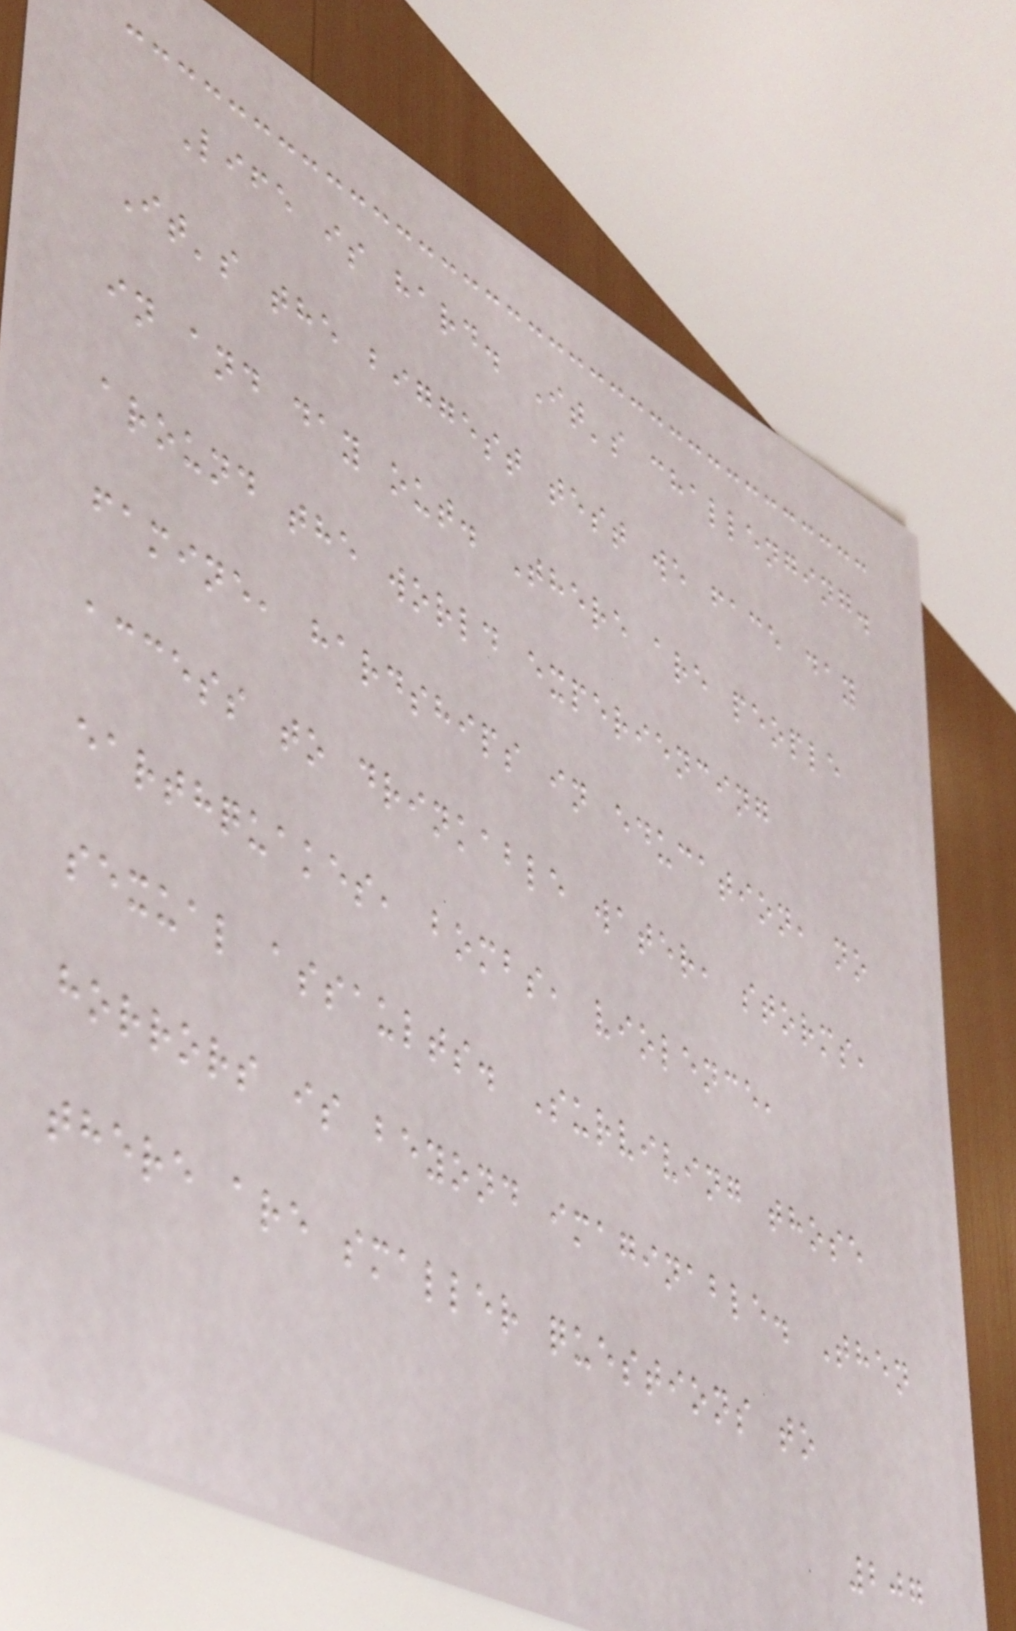Life is hard. It's challenging.
It's the biggest test we face day
in and day out. There are people
around the world experiencing
famine, hardships in education, no
access to drinkable water, storms,
earthquakes, bombs, violence,
sexual assaults. Surviving those
horrors is beyond imaginable. Then
there are smaller questions to
207
